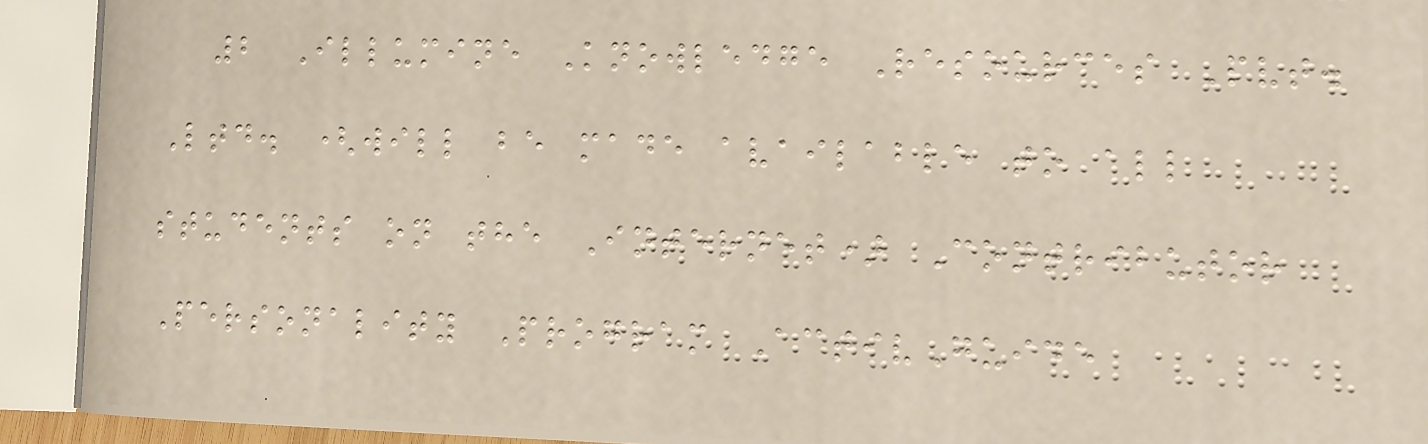2 Illumine Knowledge Resources Pvt.
Ltd. (will be made available to all
students on the Internet) Contributor
Personality Program ActivGuide
